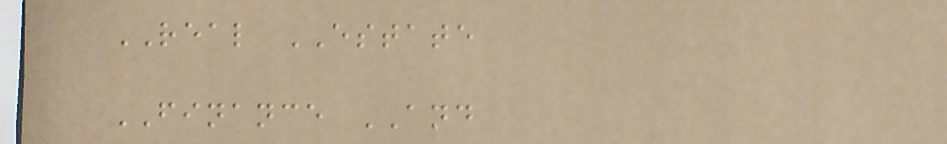REAL ESTATE
FINANCE AND
